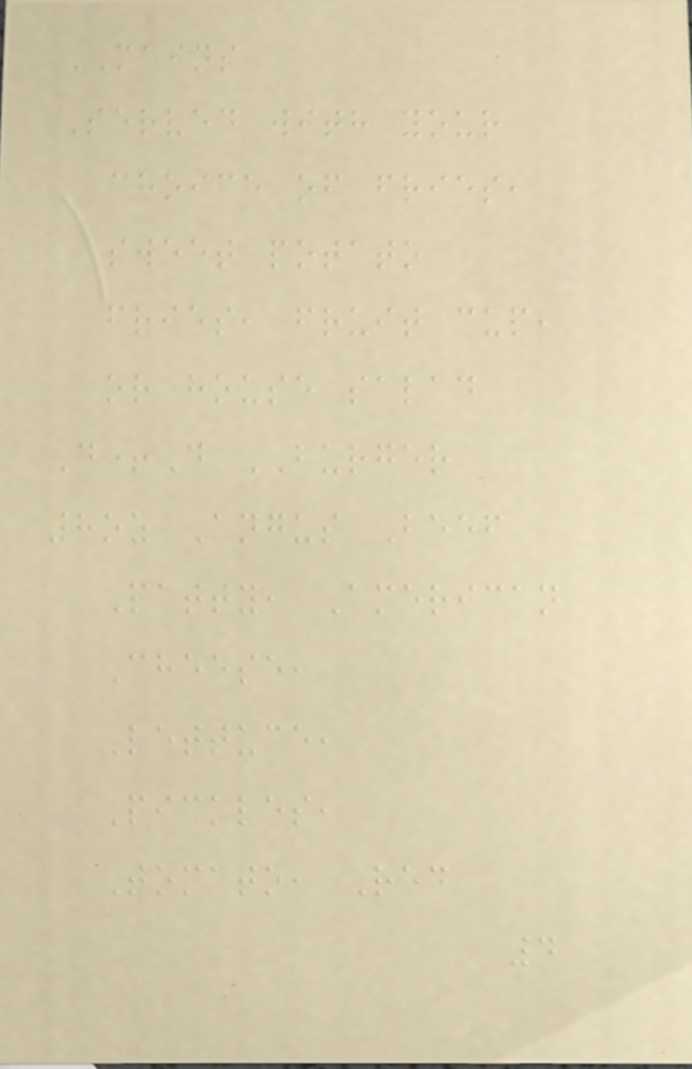MAINS
Served with your
choice of fries,
sweet potato
fries, fruit cup,
or house salad
D+D BURGER
8oz Angus Beef
Patty, American
Cheese,
Lettuce,
Pickles,
Tomato, Red
4
